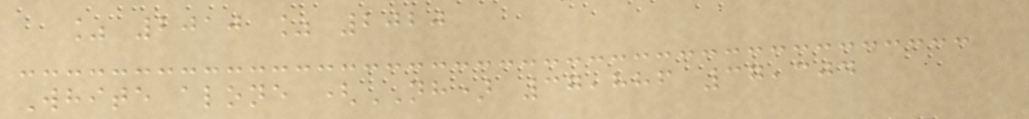% 2010 % 2020
White alone (NH) 37,886 37,304
